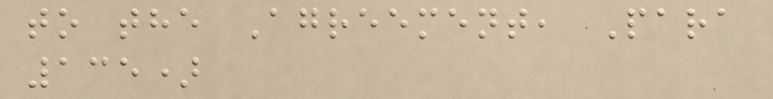to the Agreement, Para
135)
